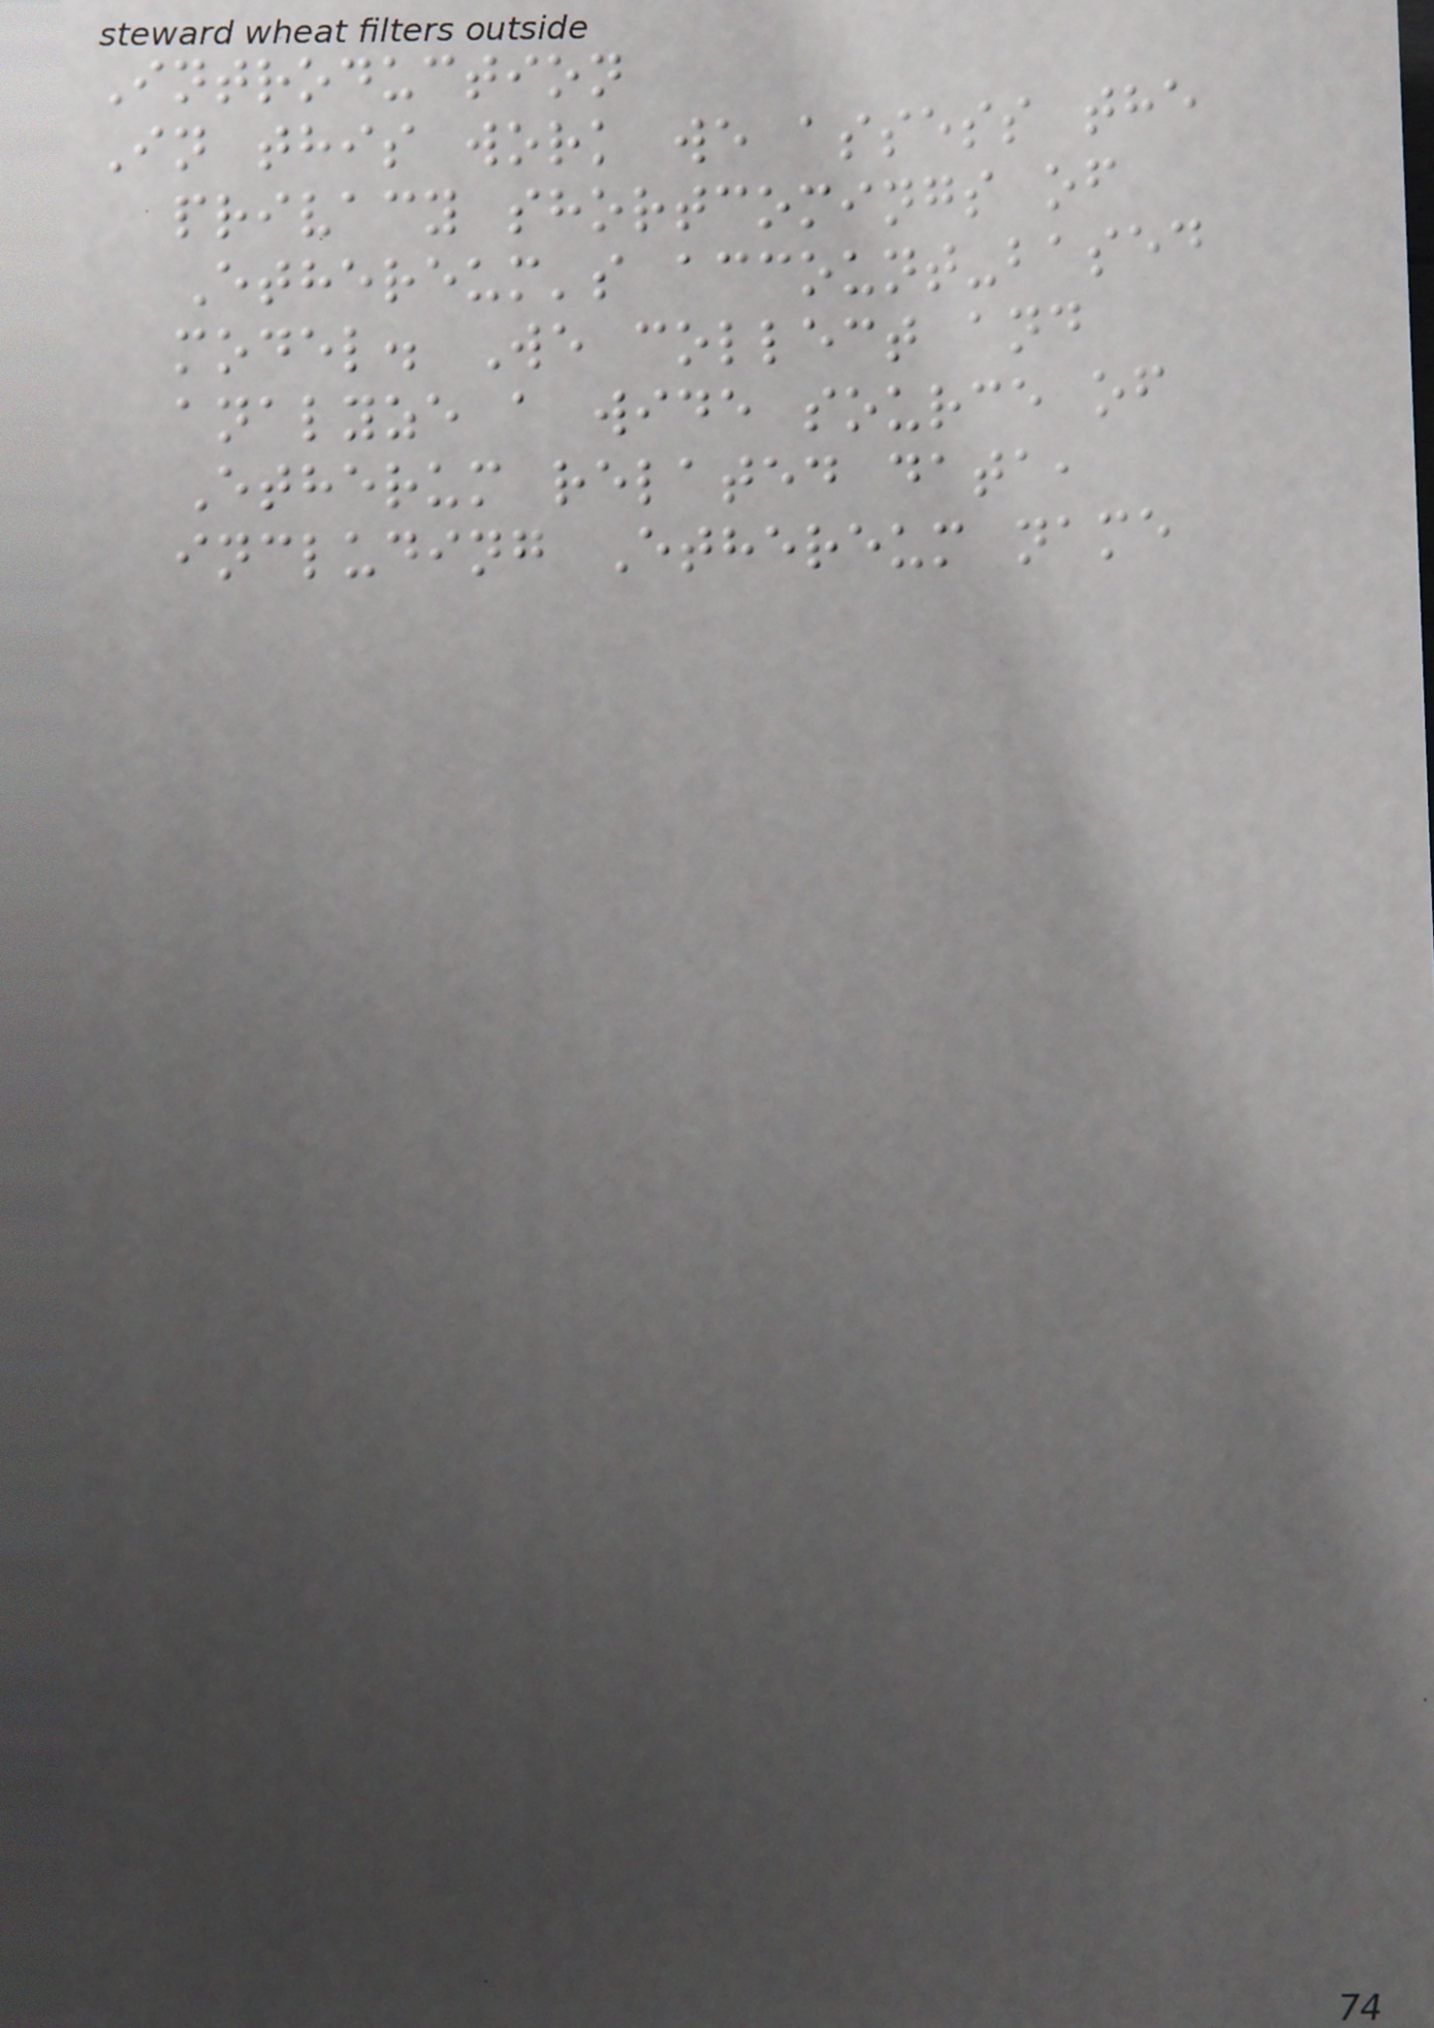Introduction
In this work we assess the
privacy shortcomings of
Ethereum's account-based
model. We collect and
analyze a wide source of
Etherum related data,
including Ethereum name
